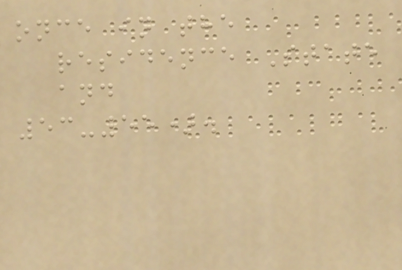once in the
residence State
and
53-55).
